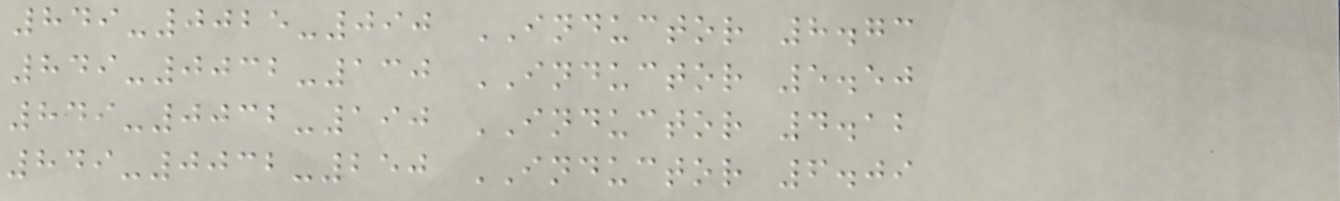849-0025-090 INDUCTOR 8.73
849-0032-130 INDUCTOR 5.50
849-0032-190 INDUCTOR 4.12
849-0032-250 INDUCTOR 6.09
